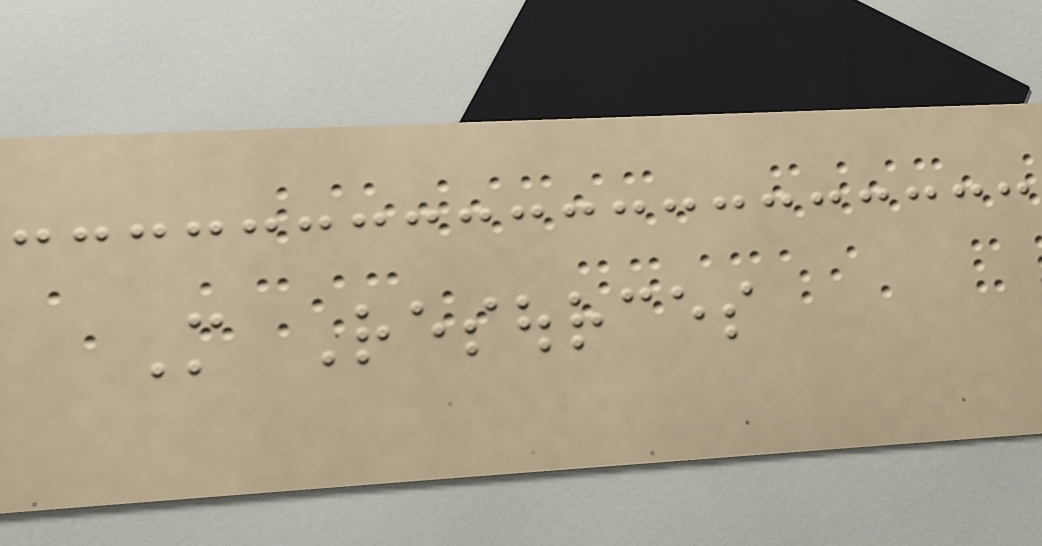More Resources
